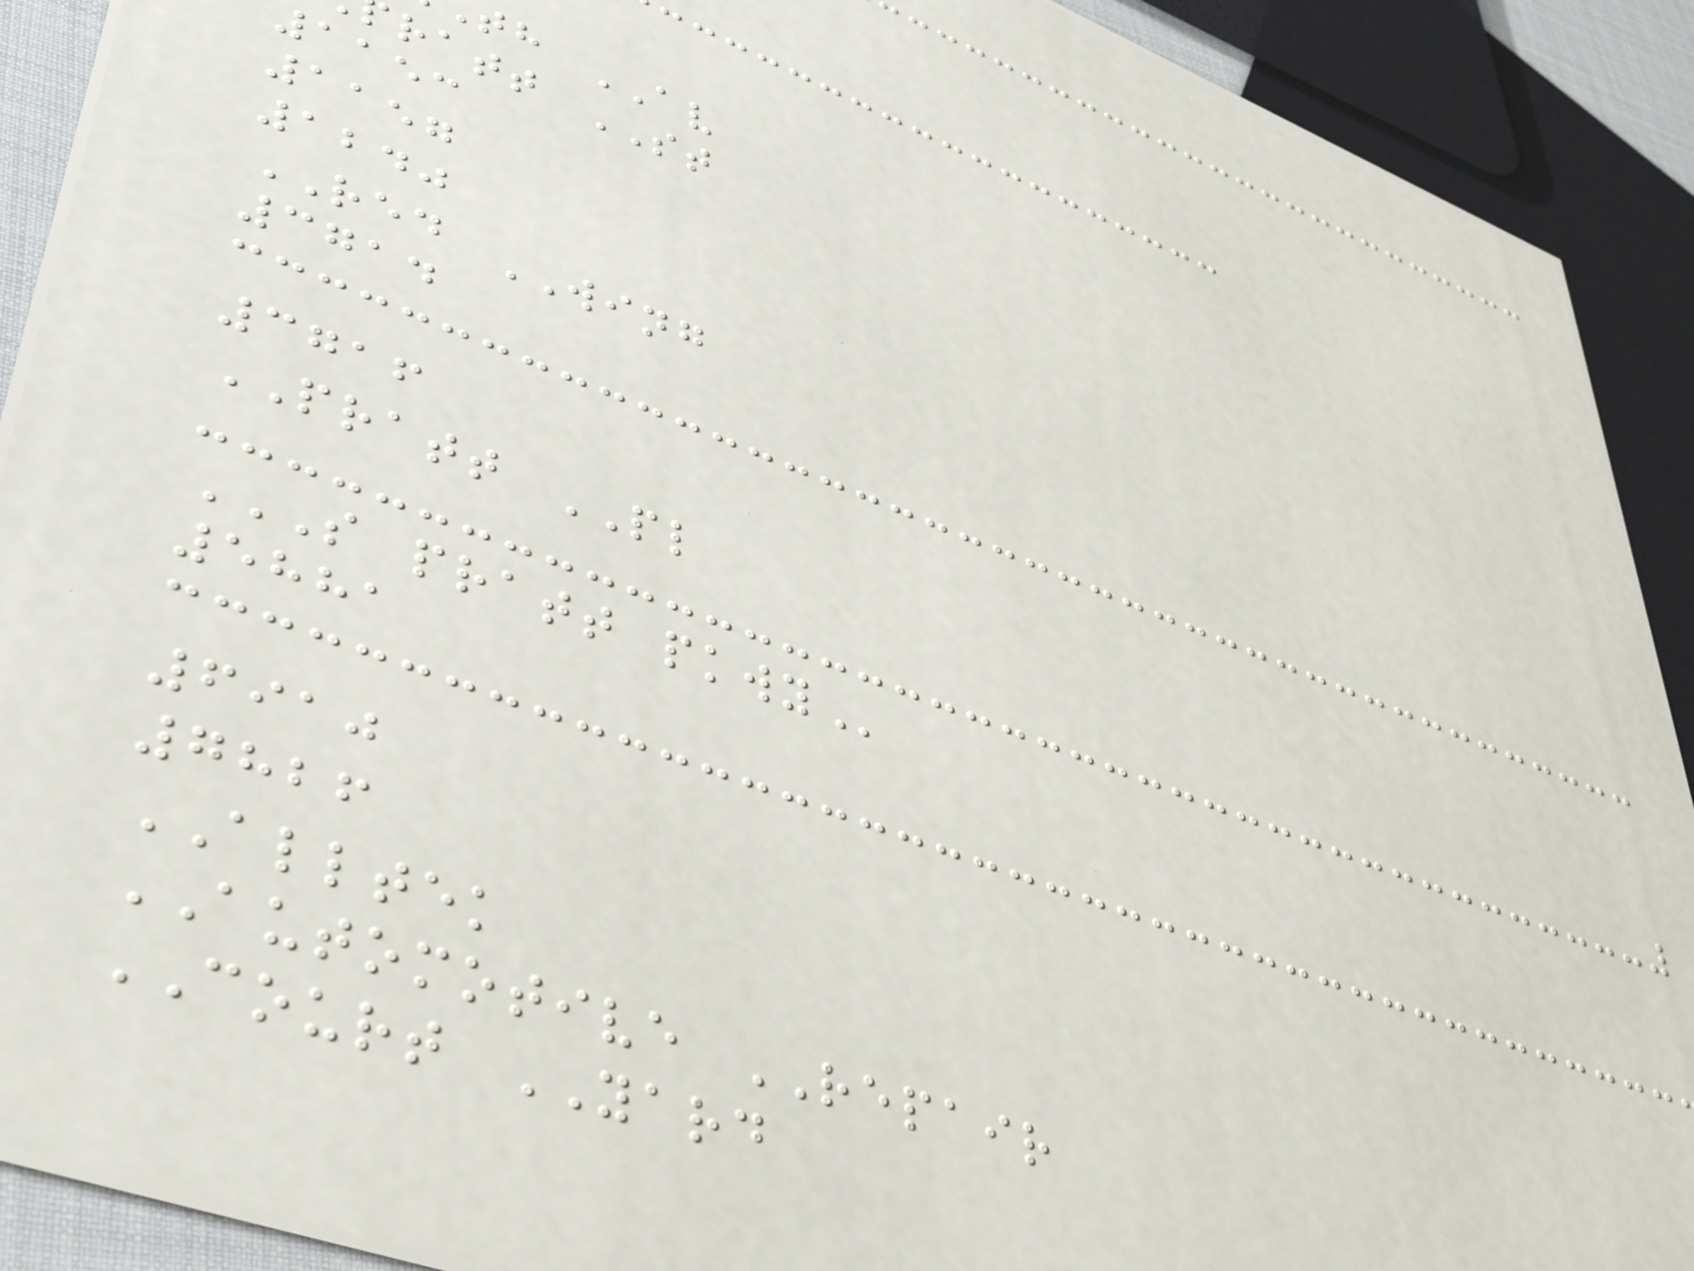th AV
ratt ST
1153
1157
1240
RED WING
3714
3716
PRATT PL
S PRATT PKWY
5881
6910
7826
ALLTEK
AUTOMOTIVE REPAIR
COURT YARD
